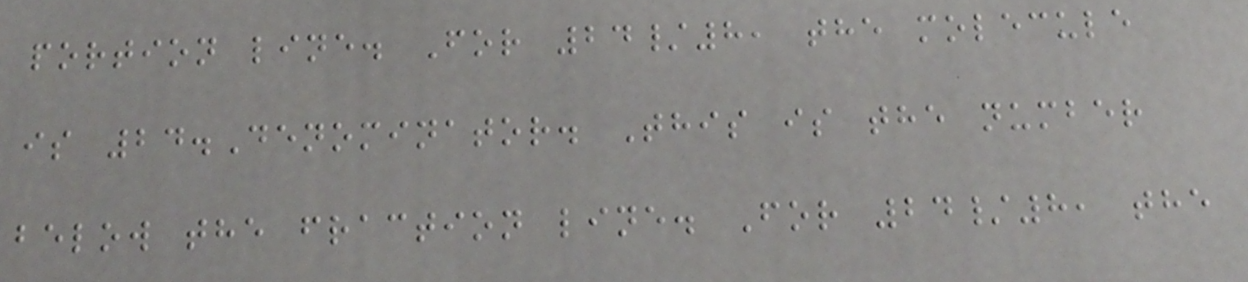portion line. For 24/8, the molecule
is 24.Denominator. This is the number
below the fraction line. For 24/8, the
